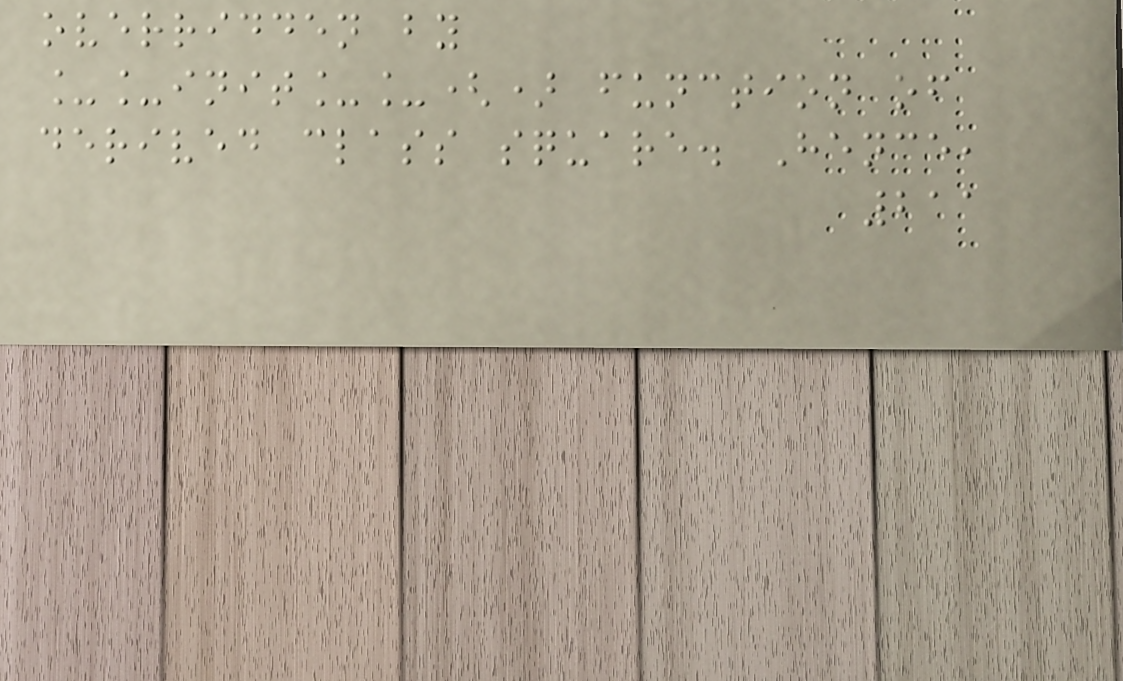overridden by
__init__() function of
derived class square. Hence,
211
